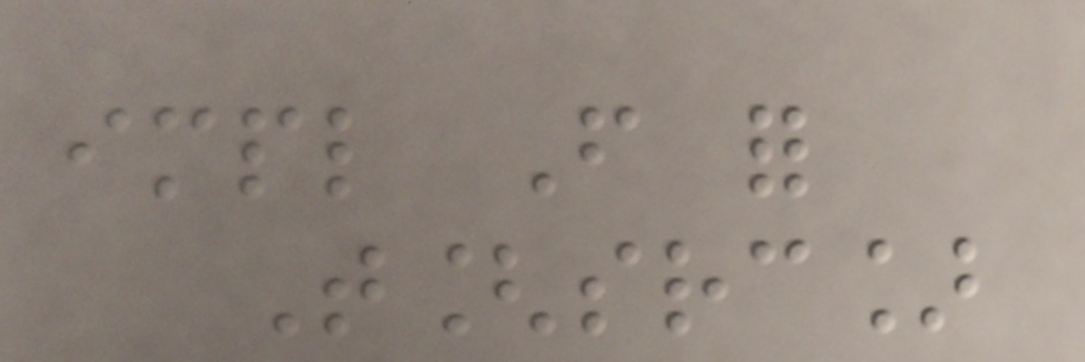impl From for
T[src]
